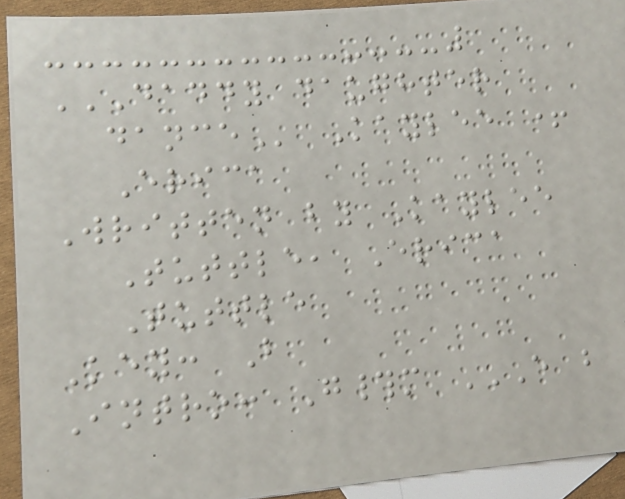DADDY DAUGHTER
DANCE Kaylee +
Erica
Written by Kaylee
Tuttle, Erica
Tuttle
Key: B
Intro: G#m E B
